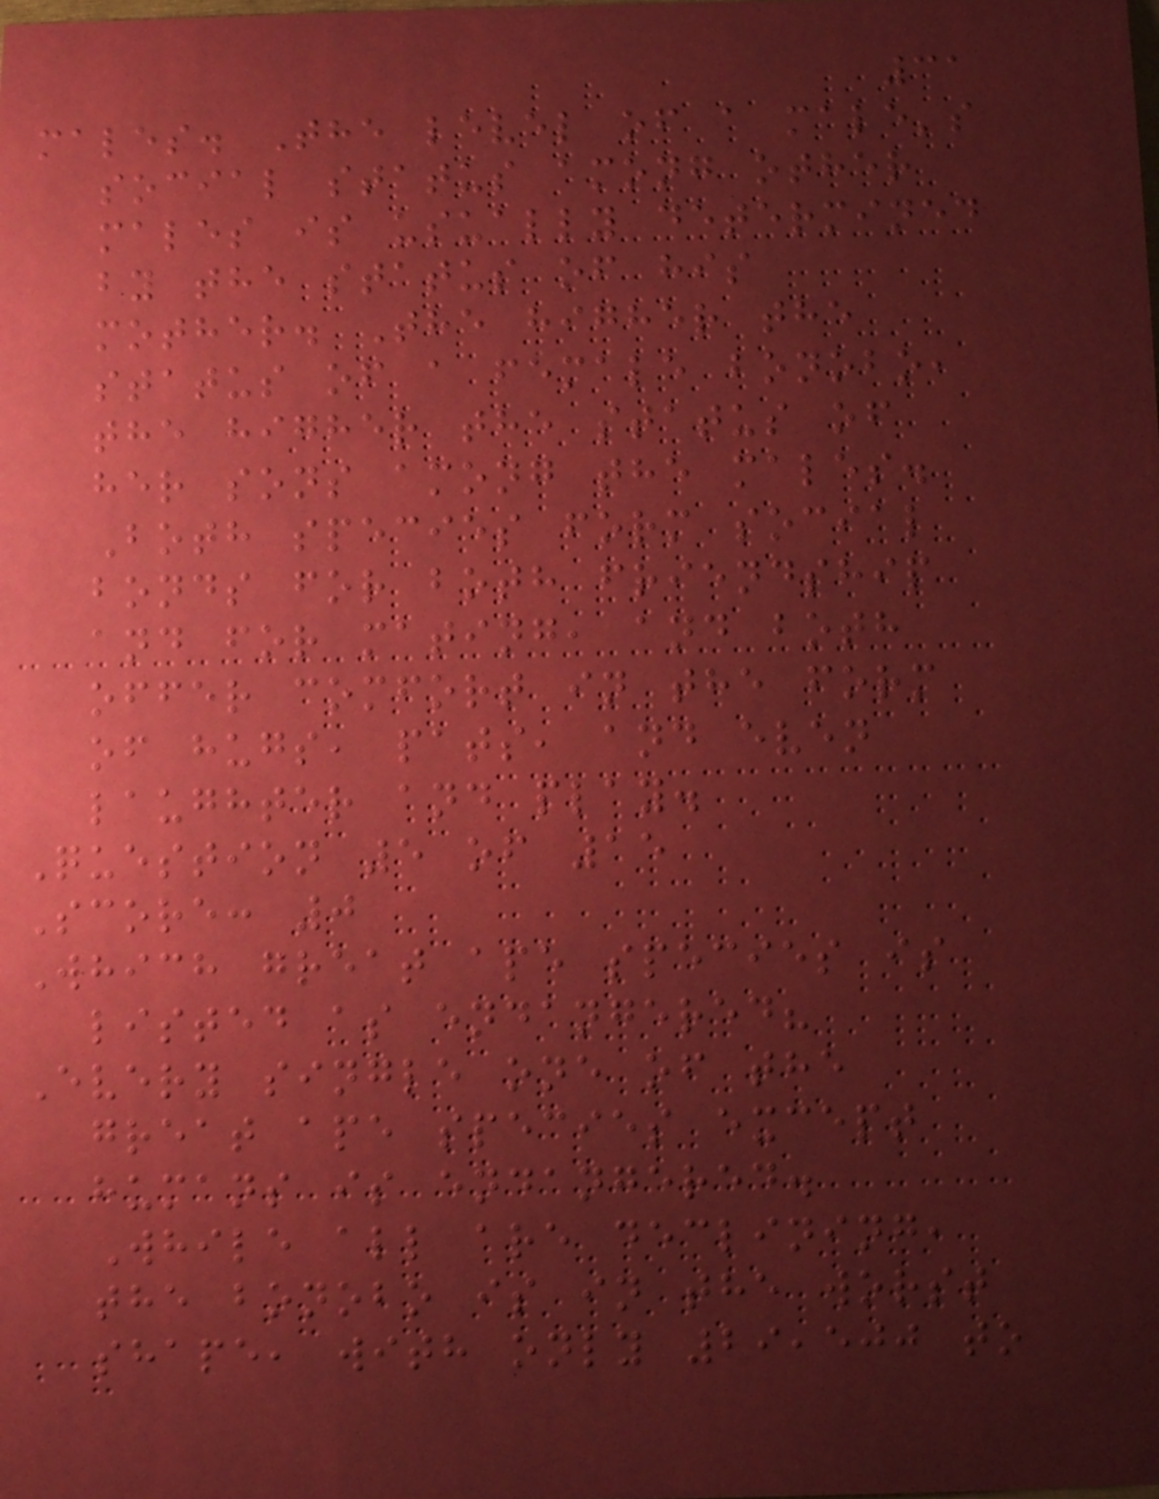31
males. The level of a male's
social status among other
males is usually determined
by the status of his
mother. The higher the
status of a female bonobo,
the higher the status of
her sons among the males.
Both species form social
bonds for both friendship
and for mating, and both
offer comfort in the form
of hugs, pats, and even
laughter and play.
Question 5 of 15
Score: 0
Which great ape species is
listed as endangered?
Every single one of the
great ape species except
humans is endangered.
While all are declining,
the bonobo is in the worst
shape, with only 29,500 to
